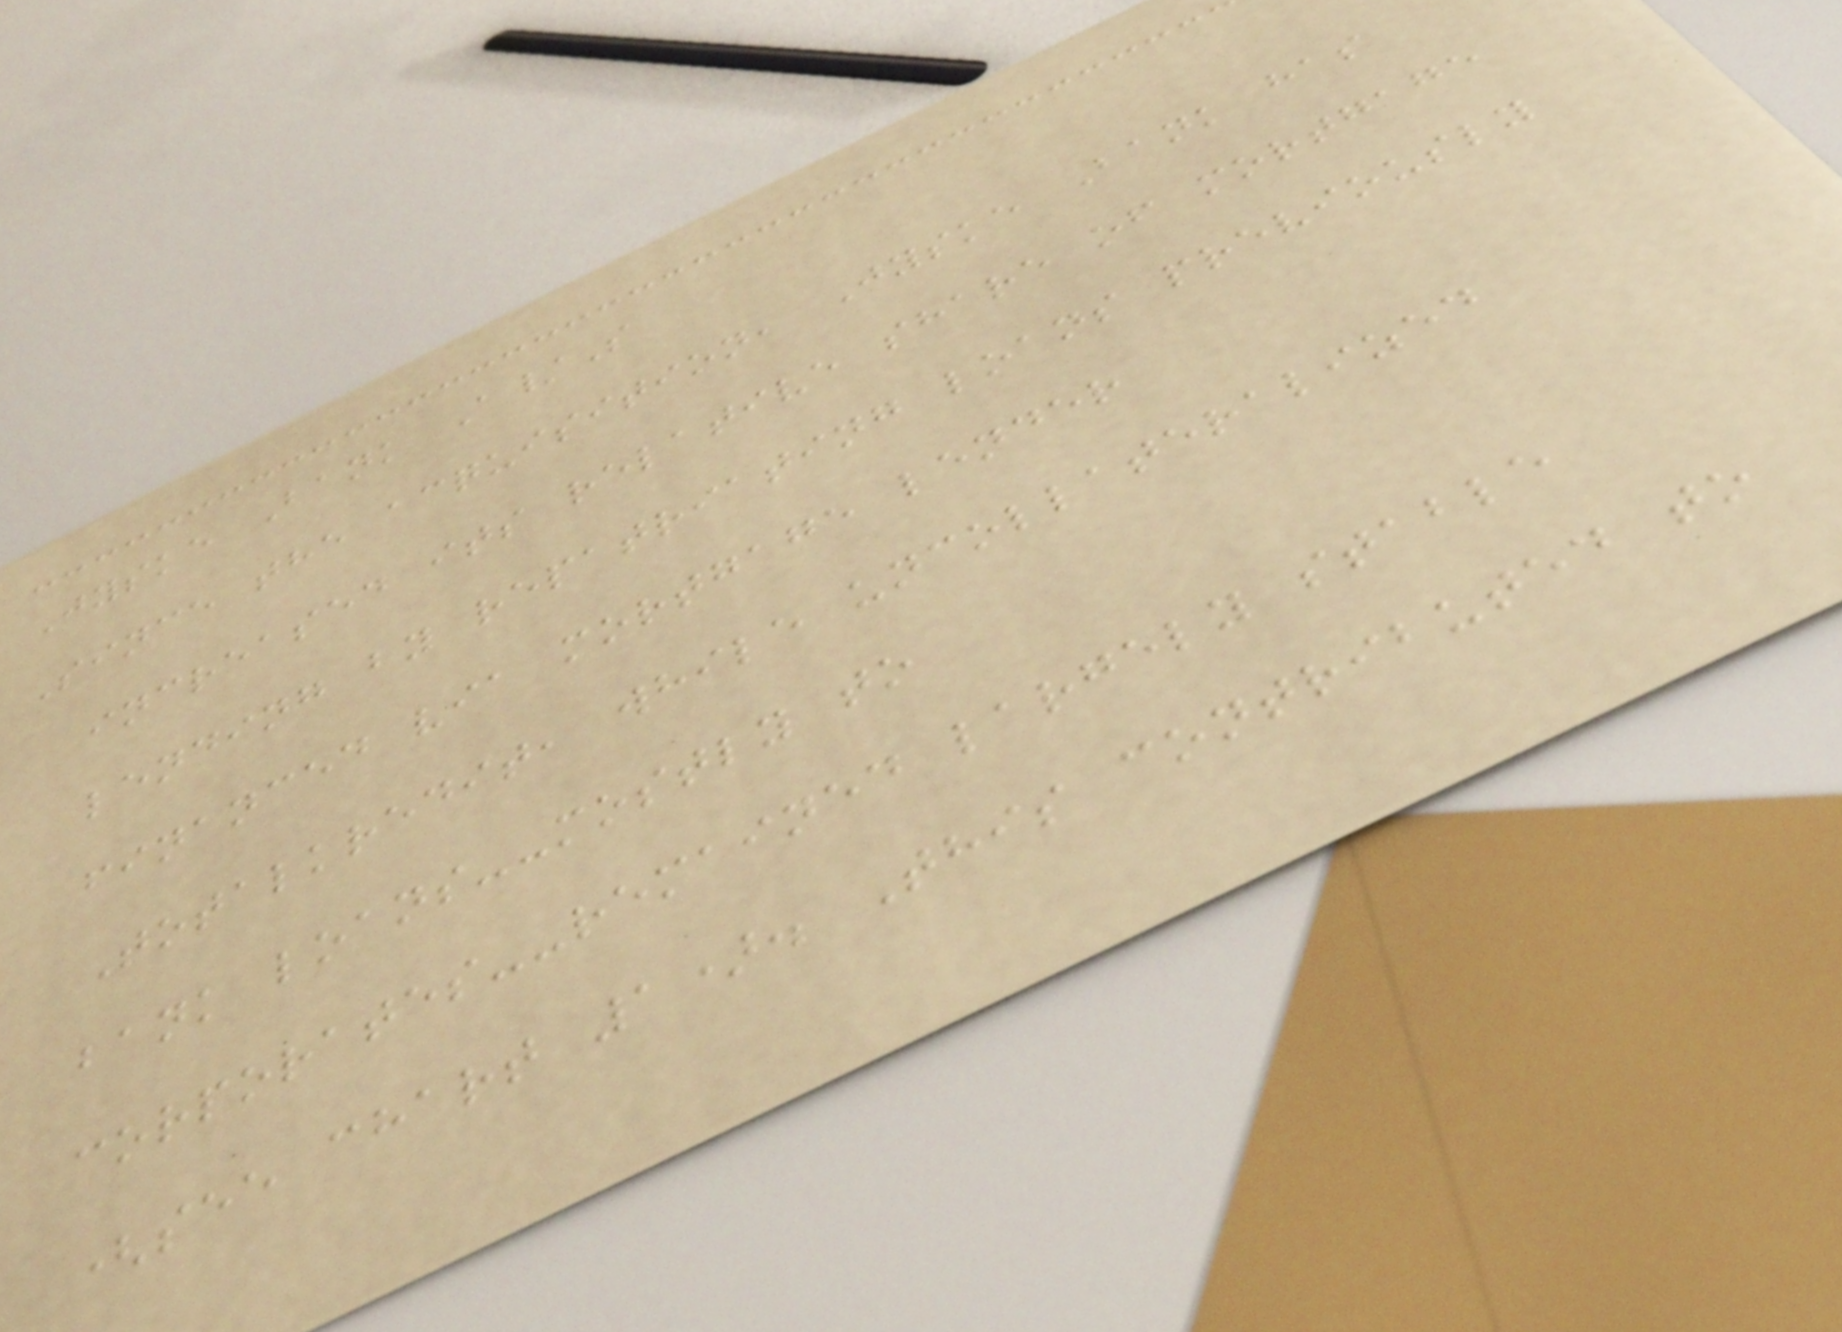Jyske Bank A/S
Since the acquisition, Jyske Bank has
increased its relative share of mortgage
lending by repatriating loans previously
financed via mortgage lender
Totalkredit, while uncollateralized
bank loans--mostly to
corporates--remained largely stable
(see chart 1). This contributed to
